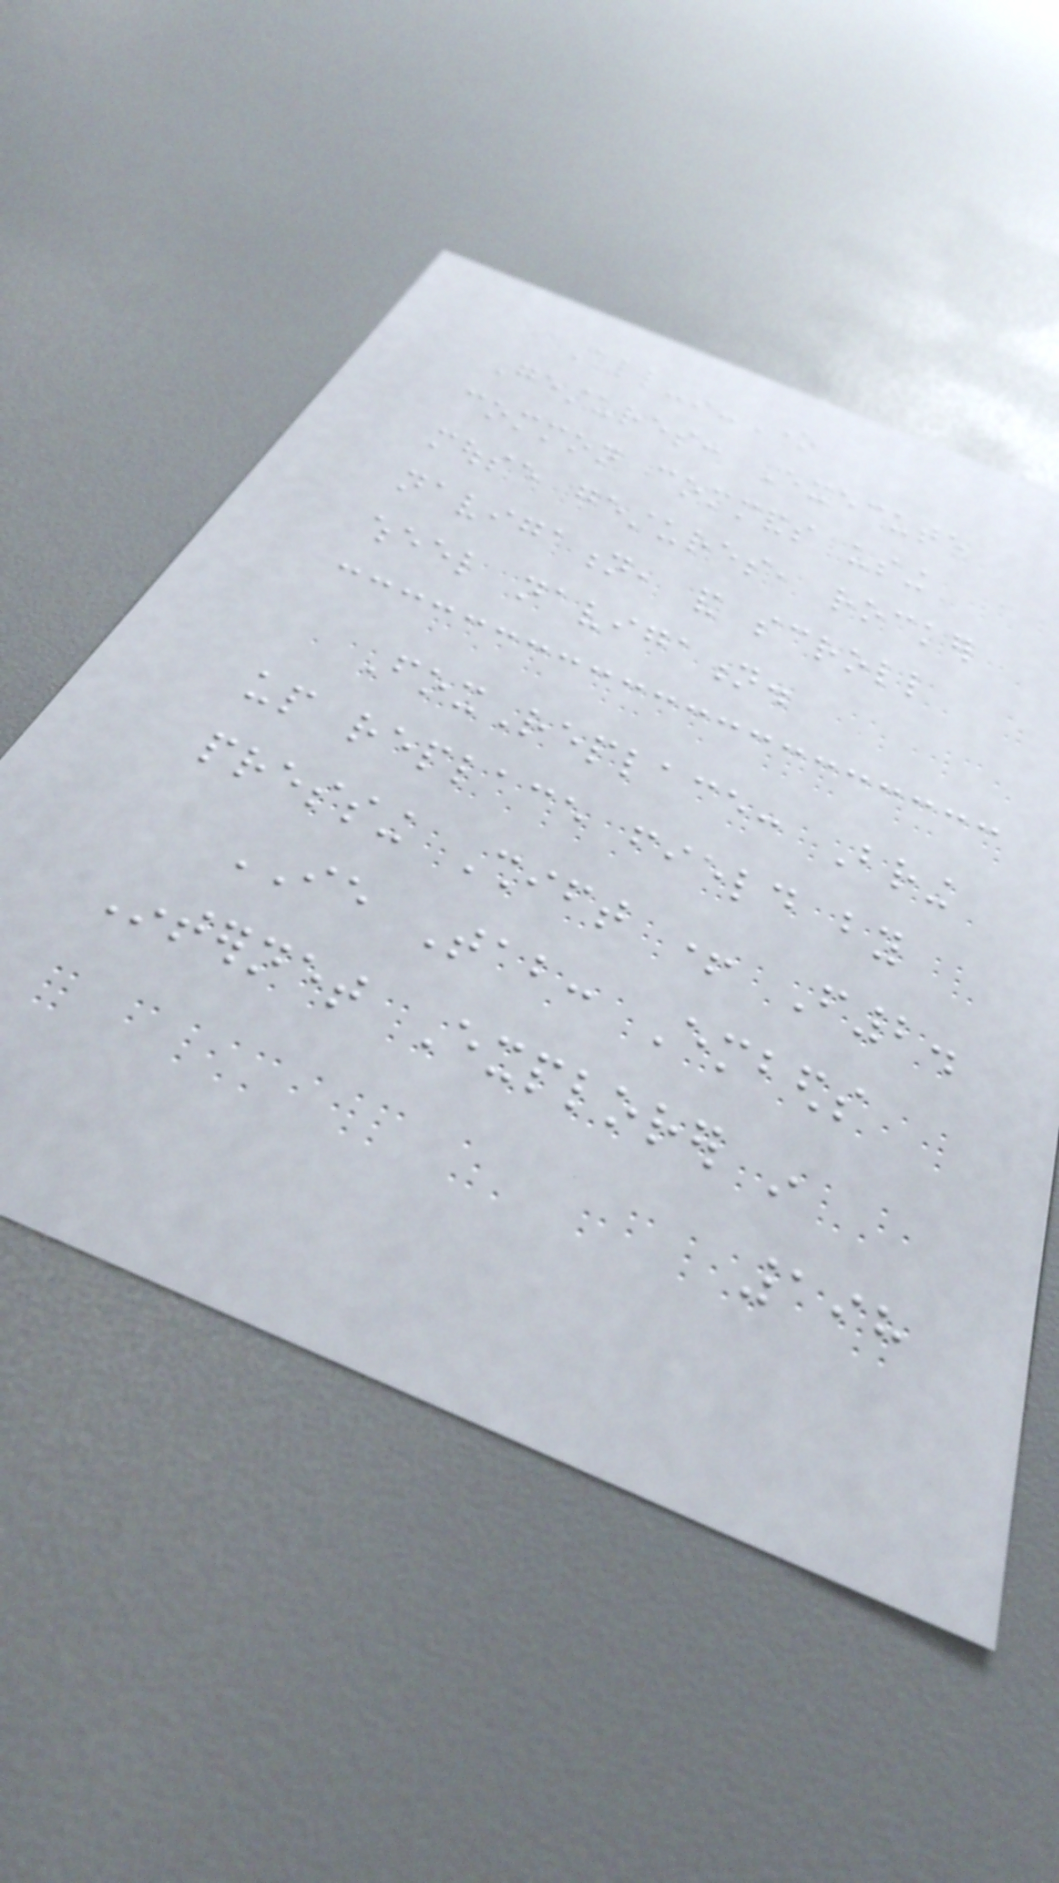All-in-One
Gestures: Execute
common commands using
mouse gestures, rocker
navigation, and scroll
wheel navigation.
FoxReplace: Bring
up replace field by
pressing Shift + F2.
IE Tab: Embeds
Internet Explorer in
198
